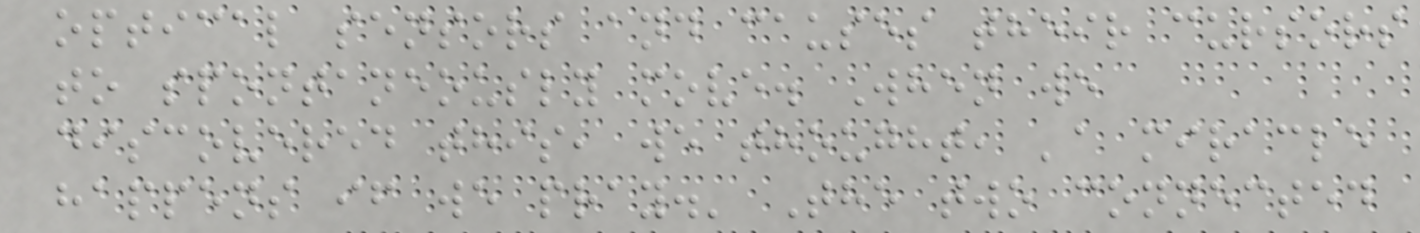optical sensors and causes their cursors
to spontaneously move. When we
discovered this, we thought, 'a miracle
happens if we pray.' The two connected
